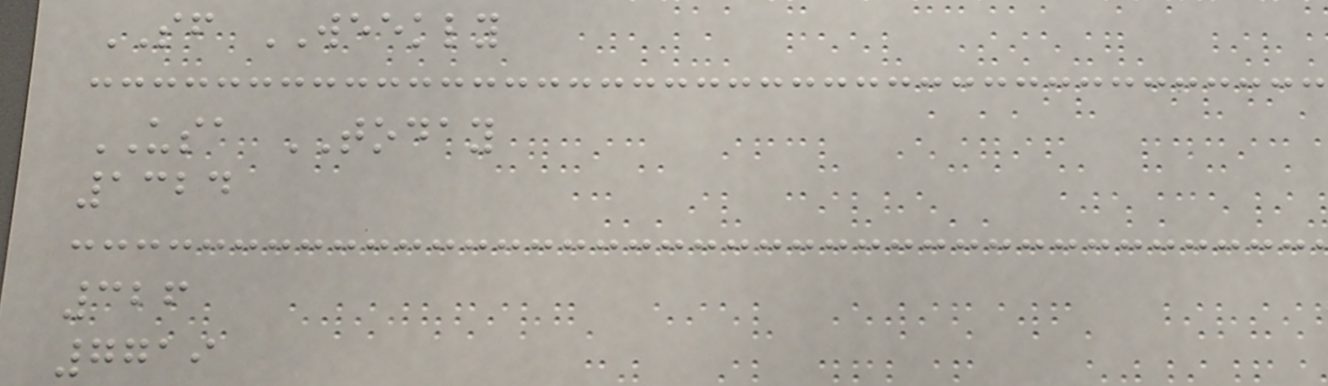SF WEEKLY
USA TODAY
1324
326
7719
